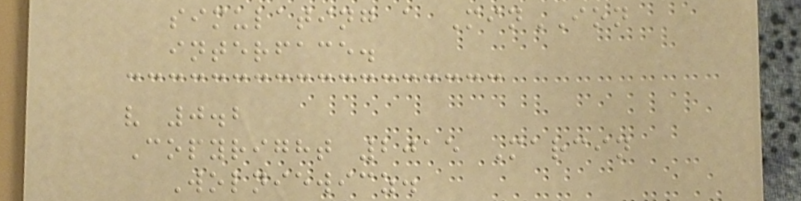simulating a MinION
interface.
v 0.2
Copyright 2015 Marcin
Wolniewicz.
